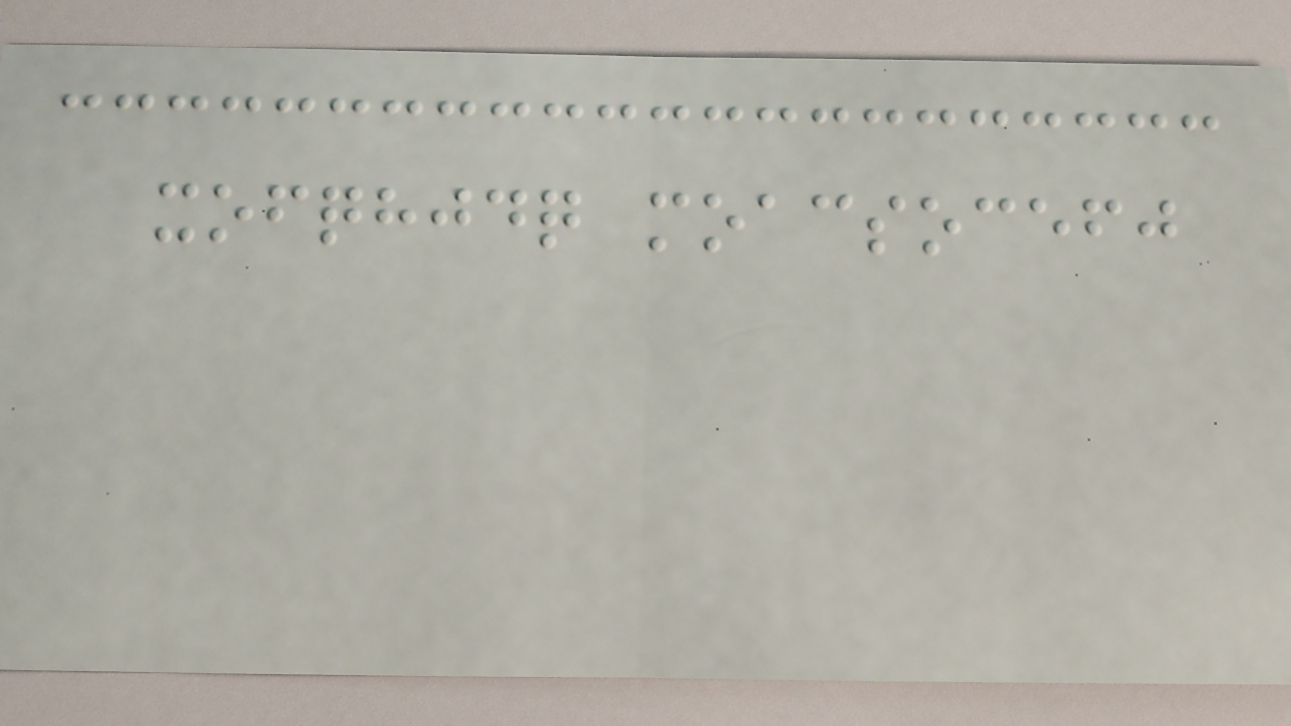xofqhjdq moacsocefj
